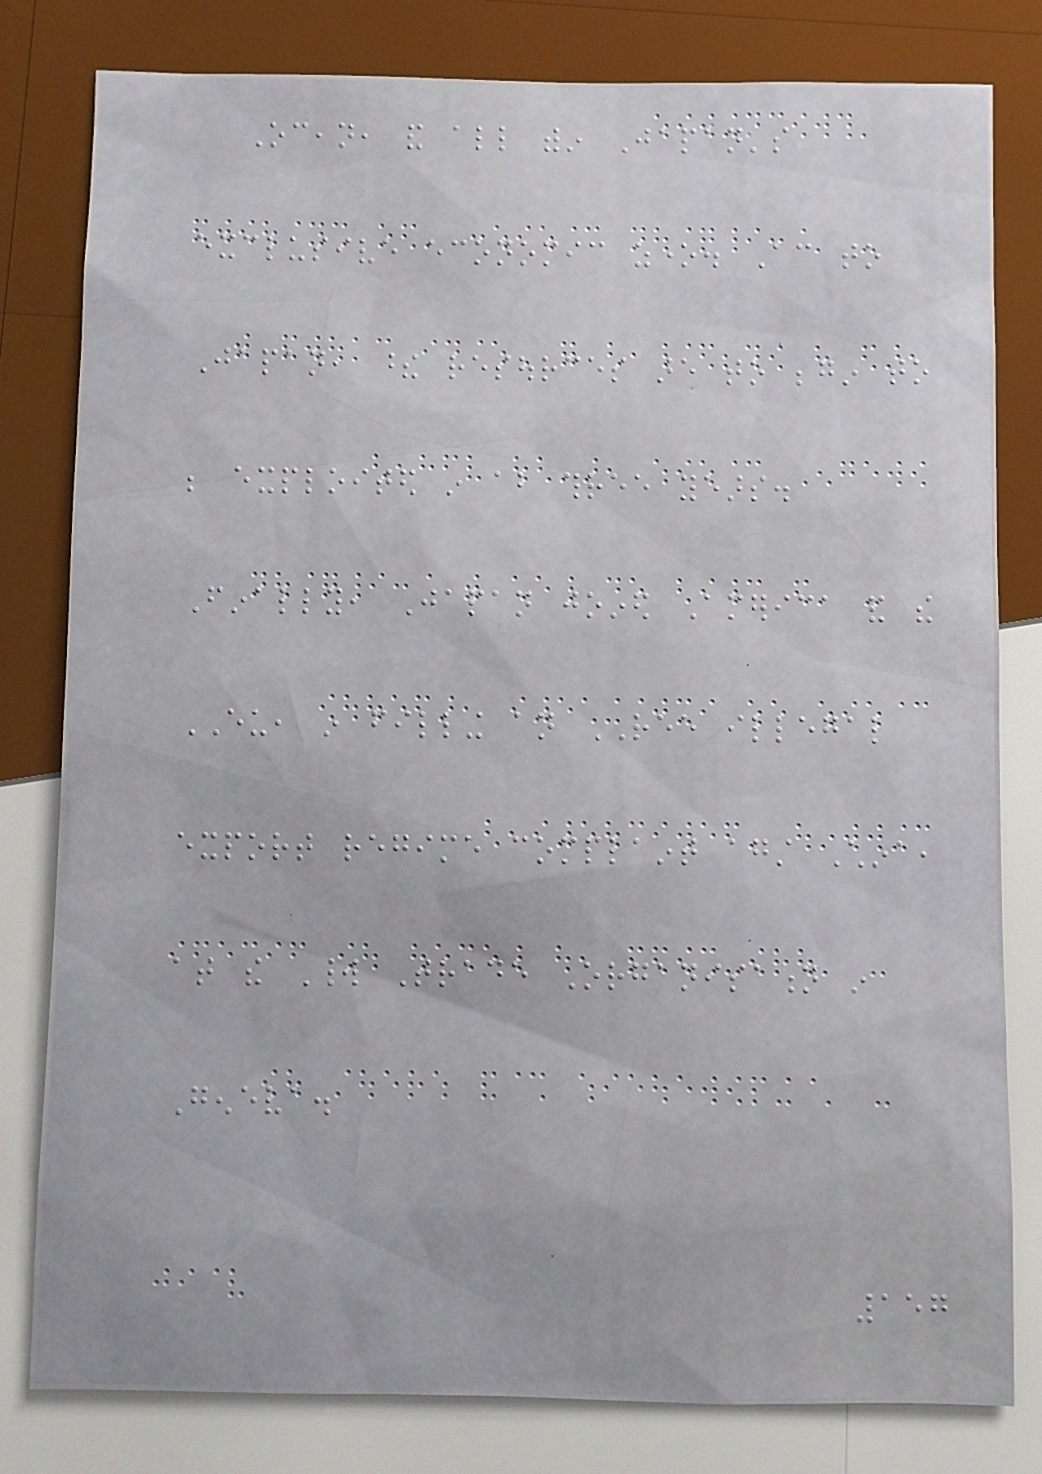Ocean, and all within Japan's
exclusive economic zone. According to
Japan, these resources are to begin to
be exploited in about three years.
Finally, Japan joined America and the
EU, in filling an REE illegal
export regime complaint against China,
at the World Trade Organisation in
Geneva.
157
